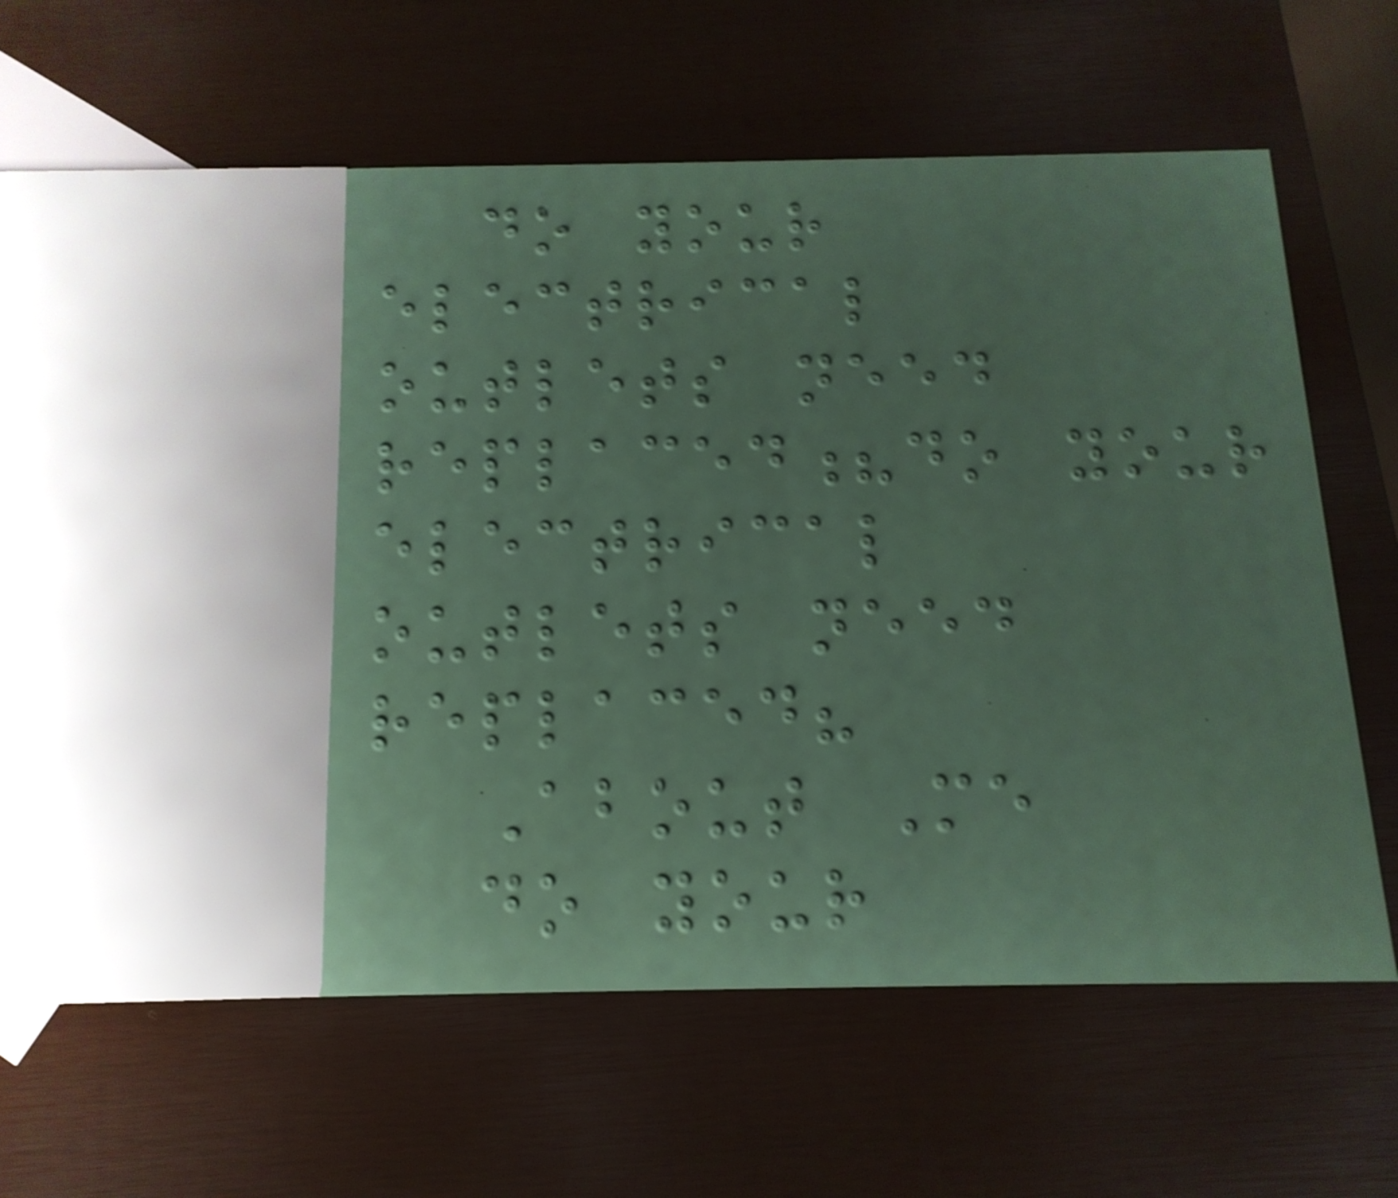do your
electrical
outlets need
replaced?do your
electrical
outlets need
replaced?
About Me
do your
